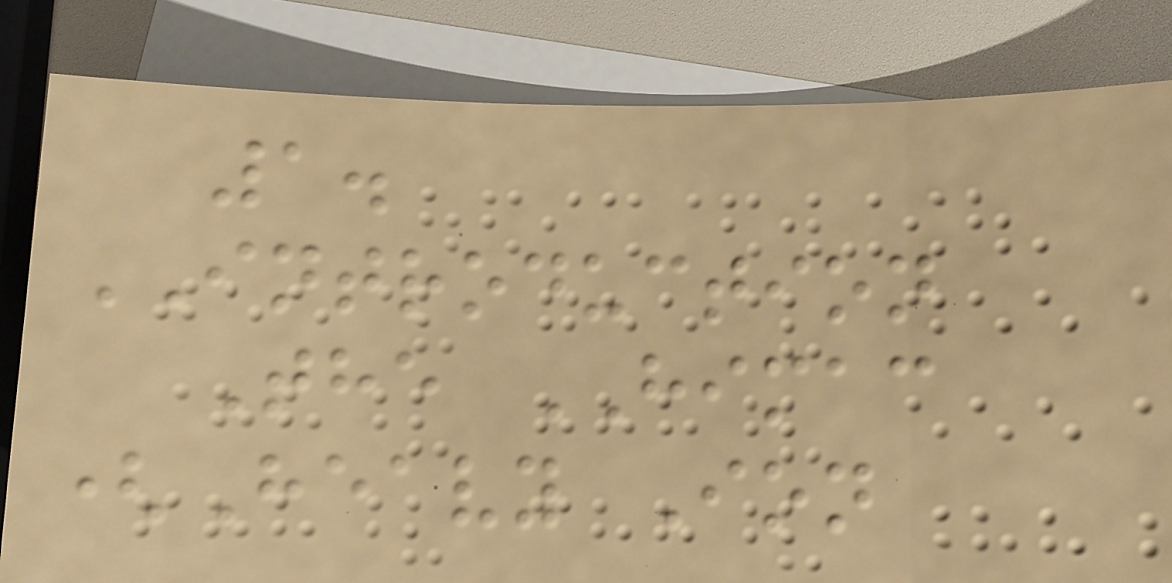1.
INTRODUCTION
The HIMAC
(Heavy Ion
